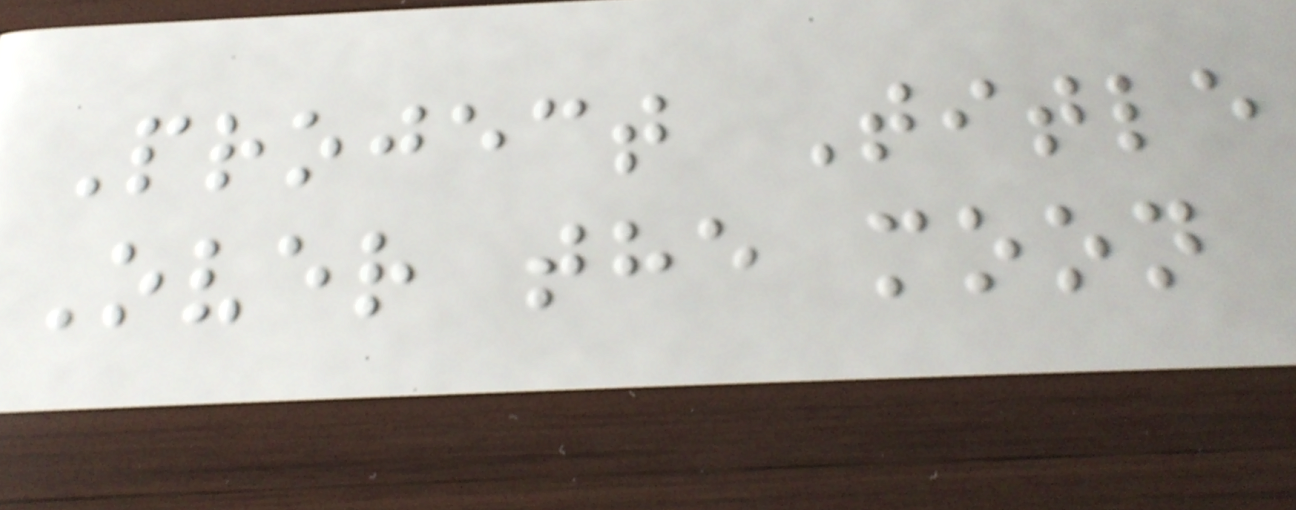Project Title
Over the moon
